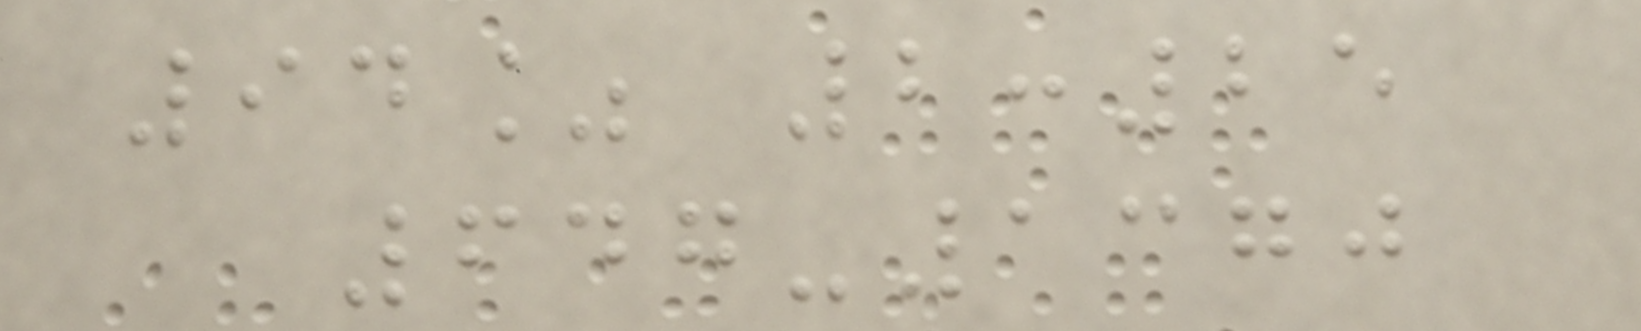94% 2:25
647-1370
